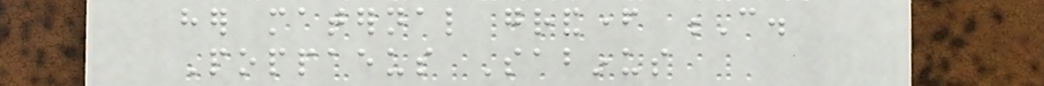her maternal grandfather C.
Poppaeus Sabinus
